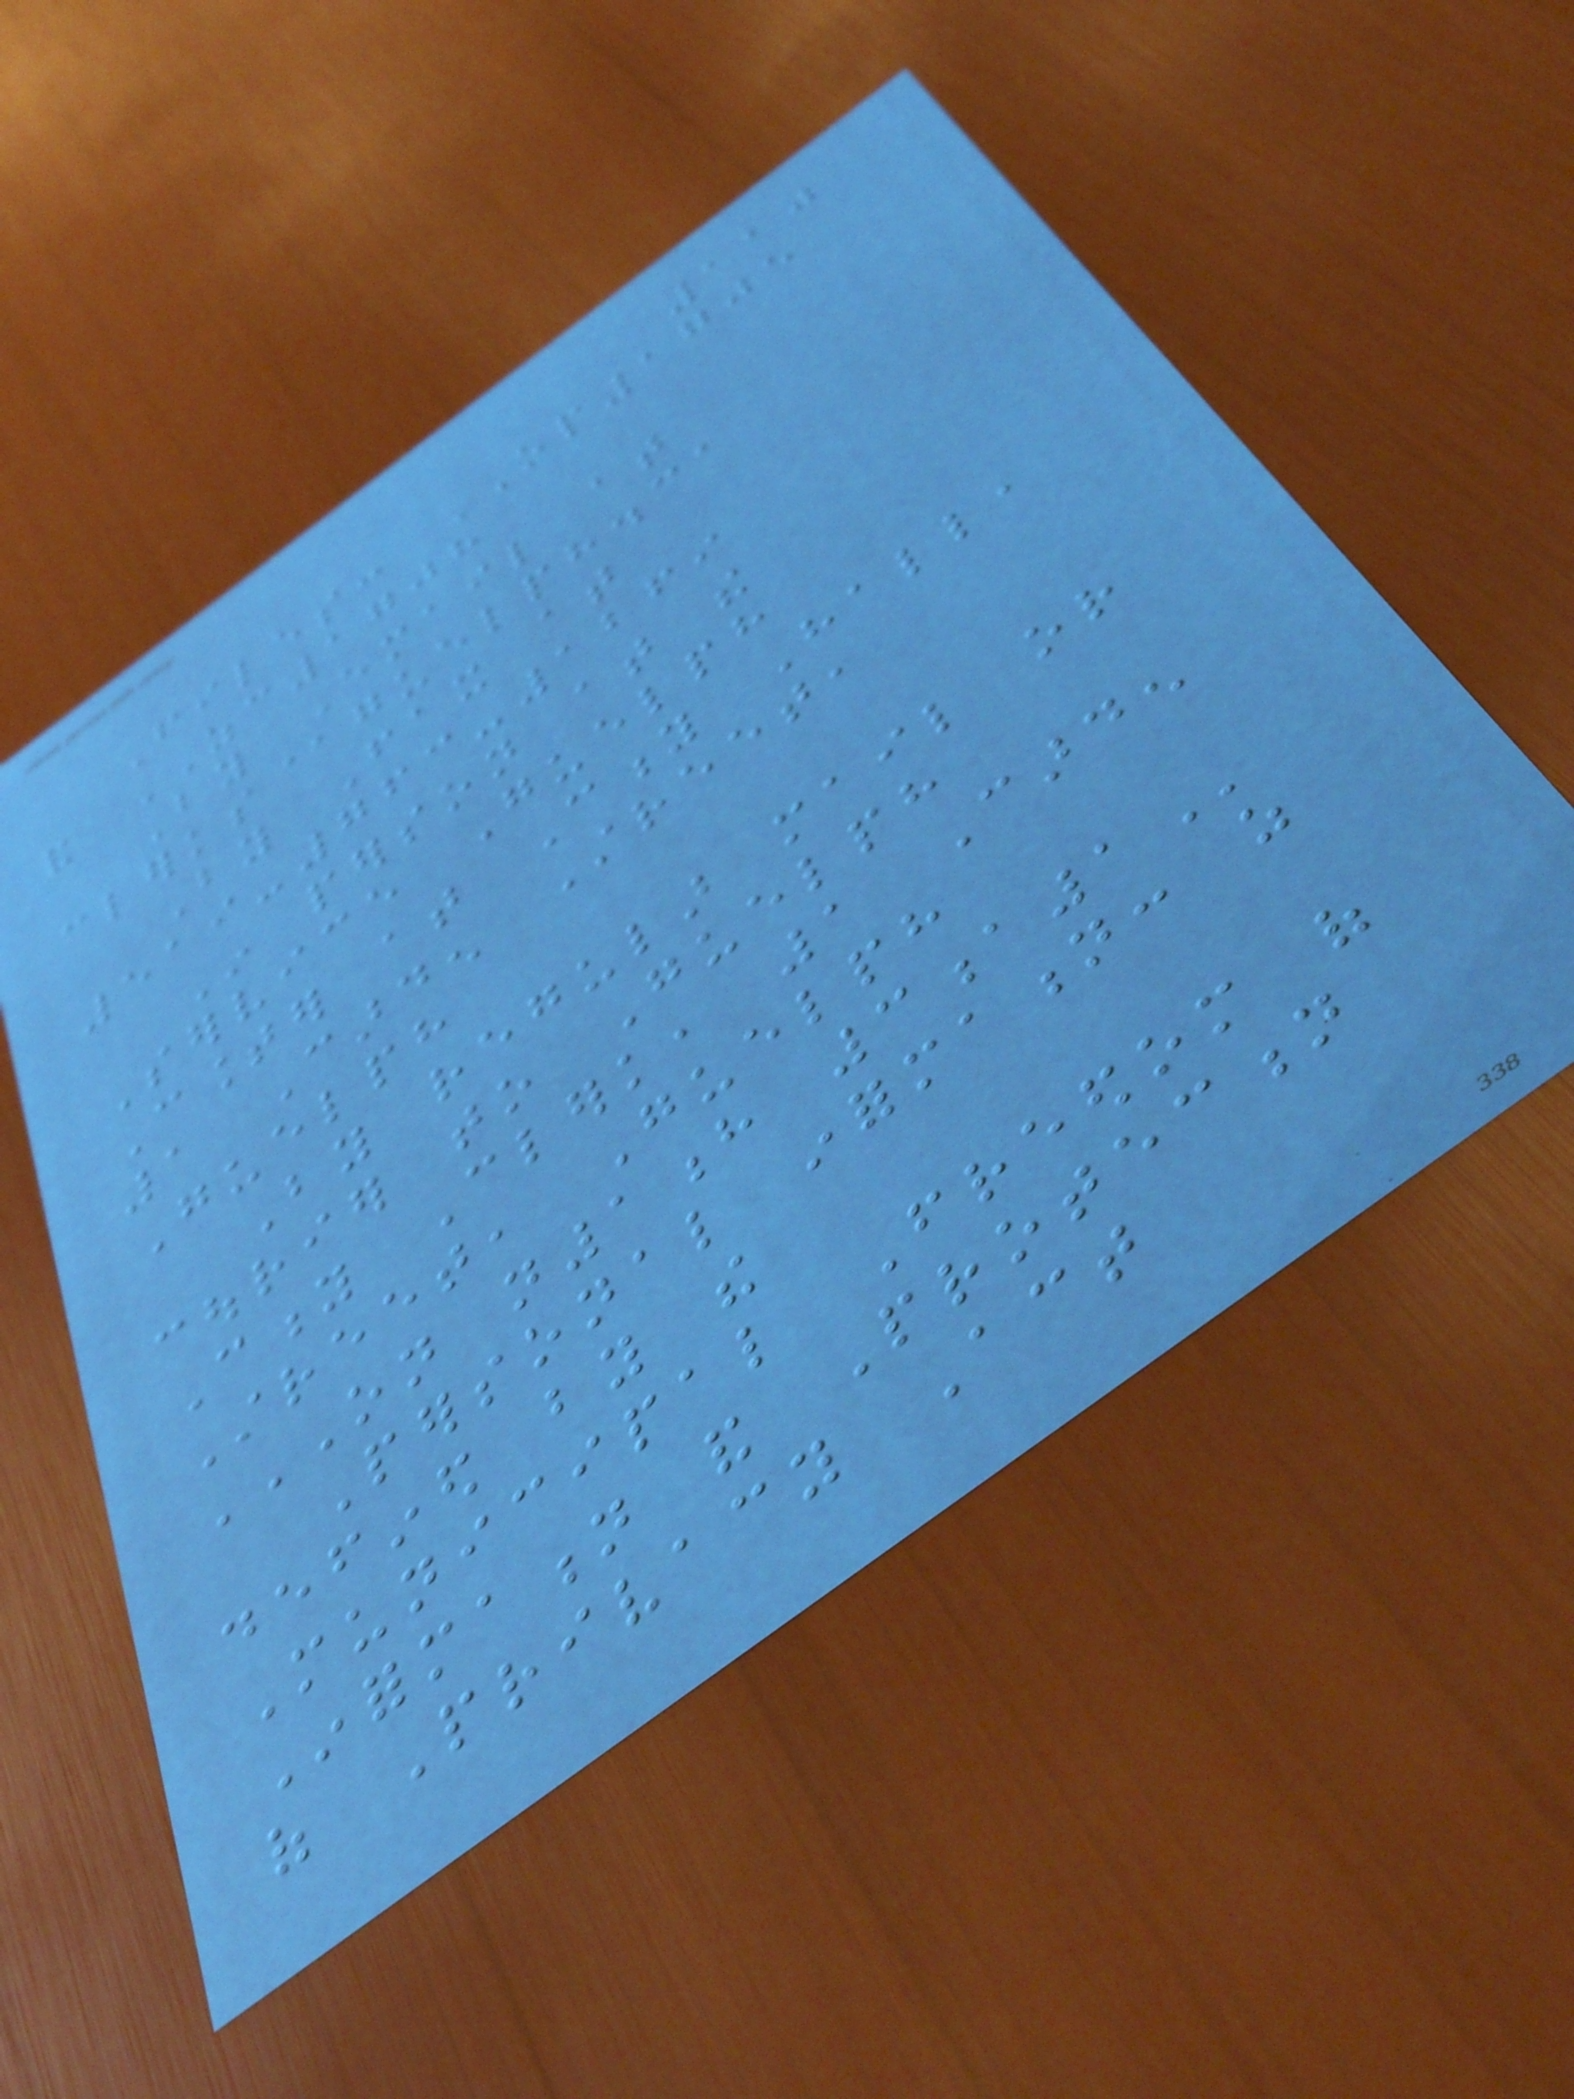110
Files: OP1705
and ZC1708
By Email at
clerks@guelph.ca
By Fax at
519-763-1269
In person at the
Service Guelph
Counter at City Hall,
1 Carden Street,
Guelph
By regular mail or
courier to Guelph
City Clerk, 1 Carden
Street, Guelph
ON N1H 3A1
Personal information: as
defined by the
Municipal Freedom of
Information and Protection
of Privacy Act
